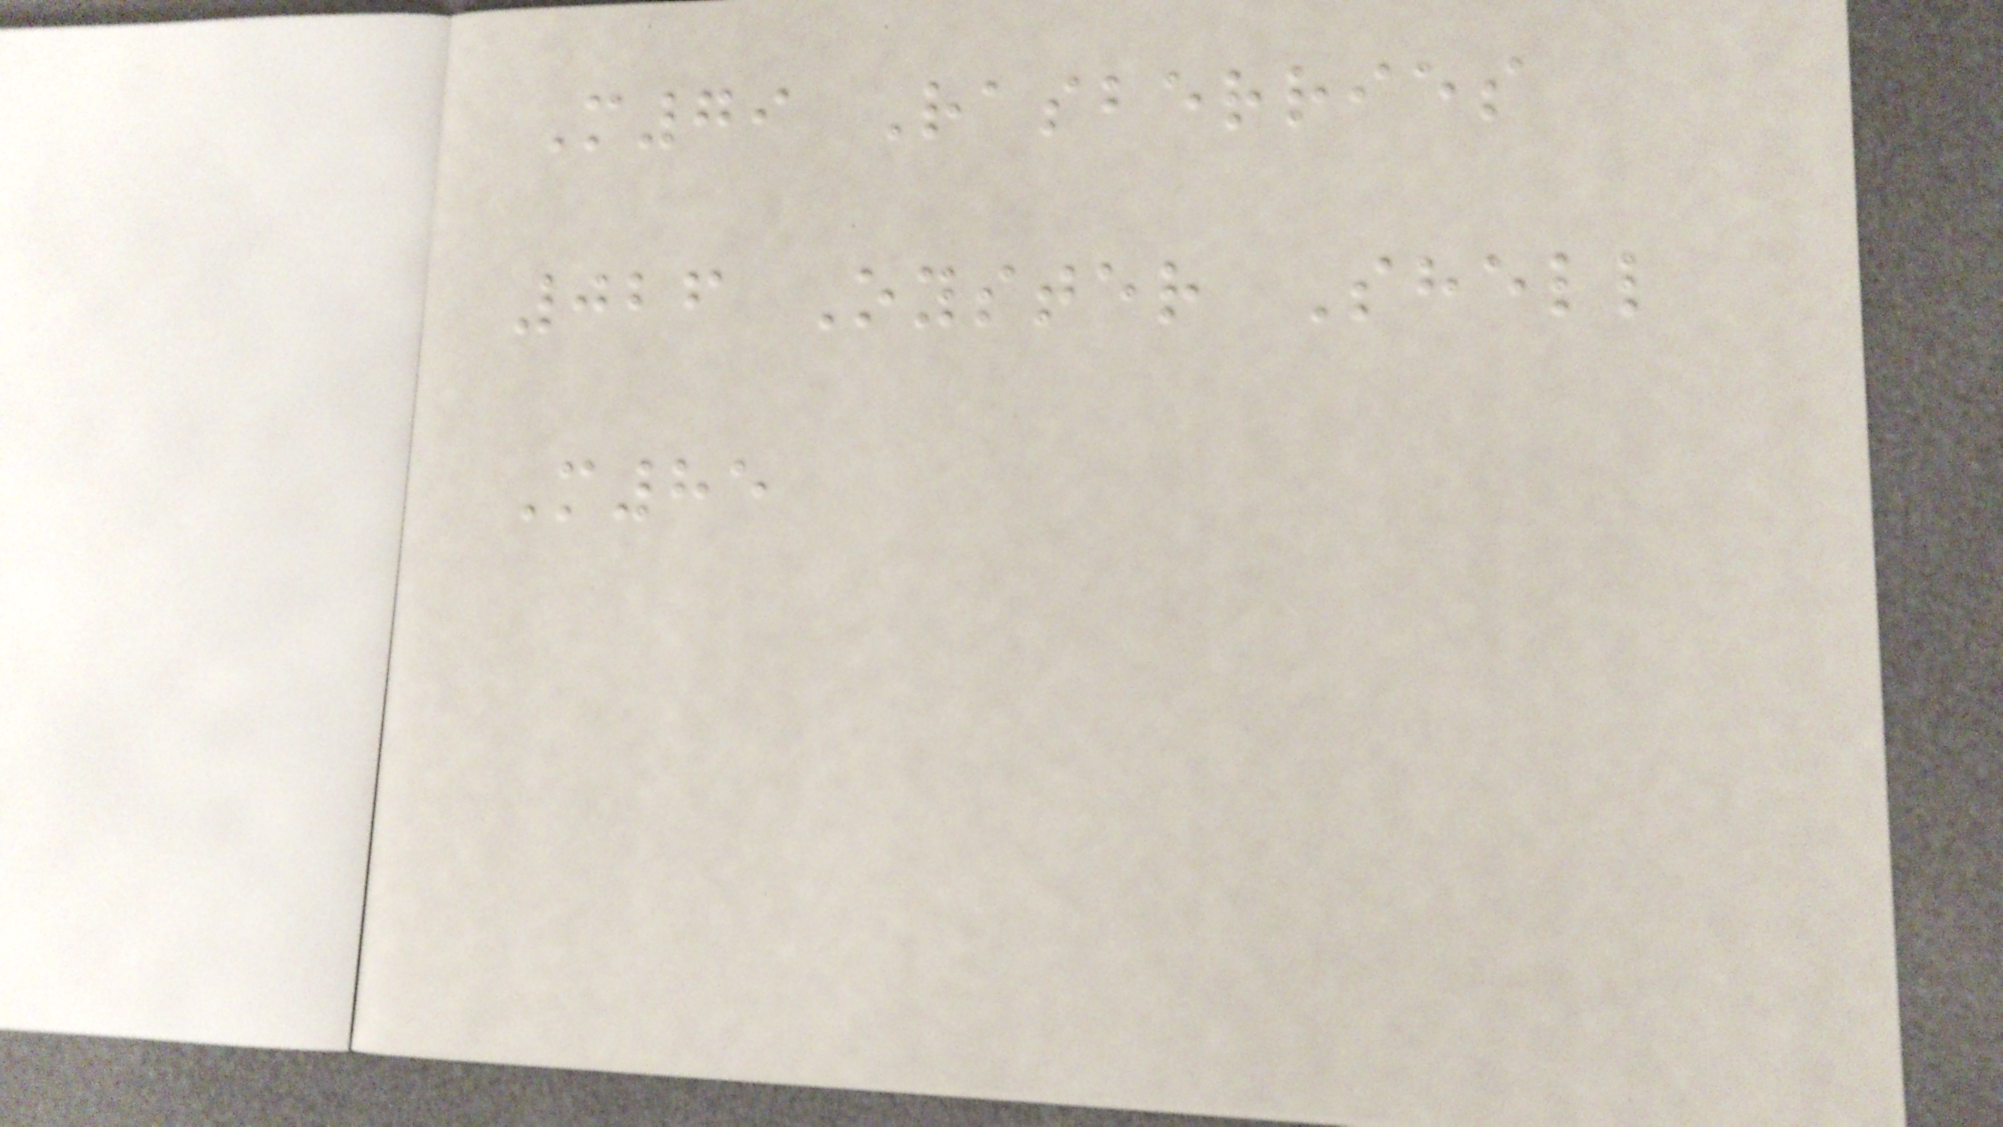M79 Rasberries
026 Oyster Shell
M85
